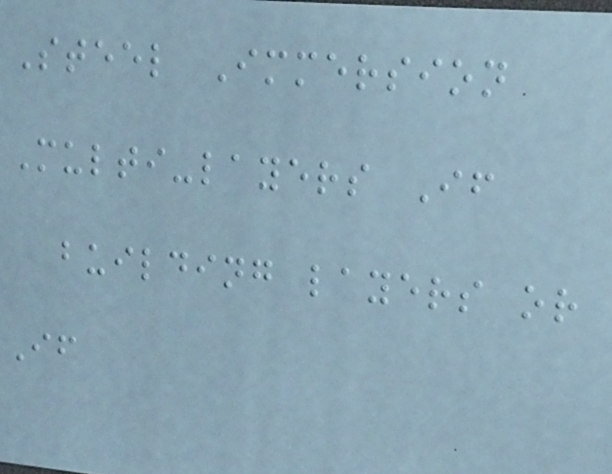Steel Immersion
Multi-layers If
building layers or
If
